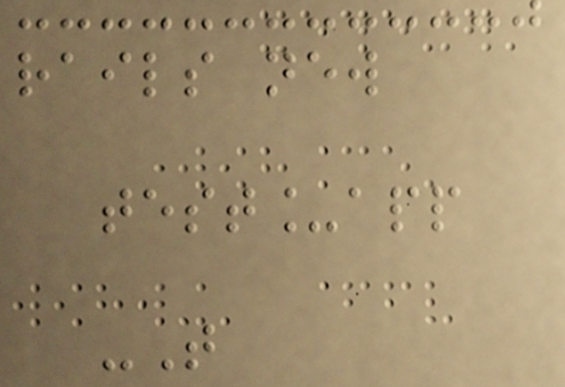rails new
test_app
-T
